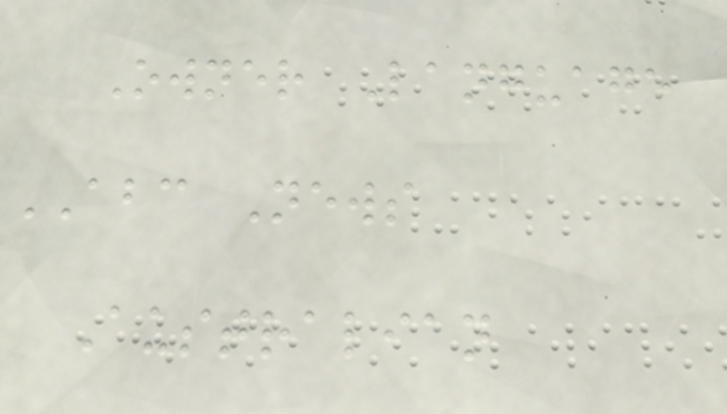Owner Language
ABC News
Australian
